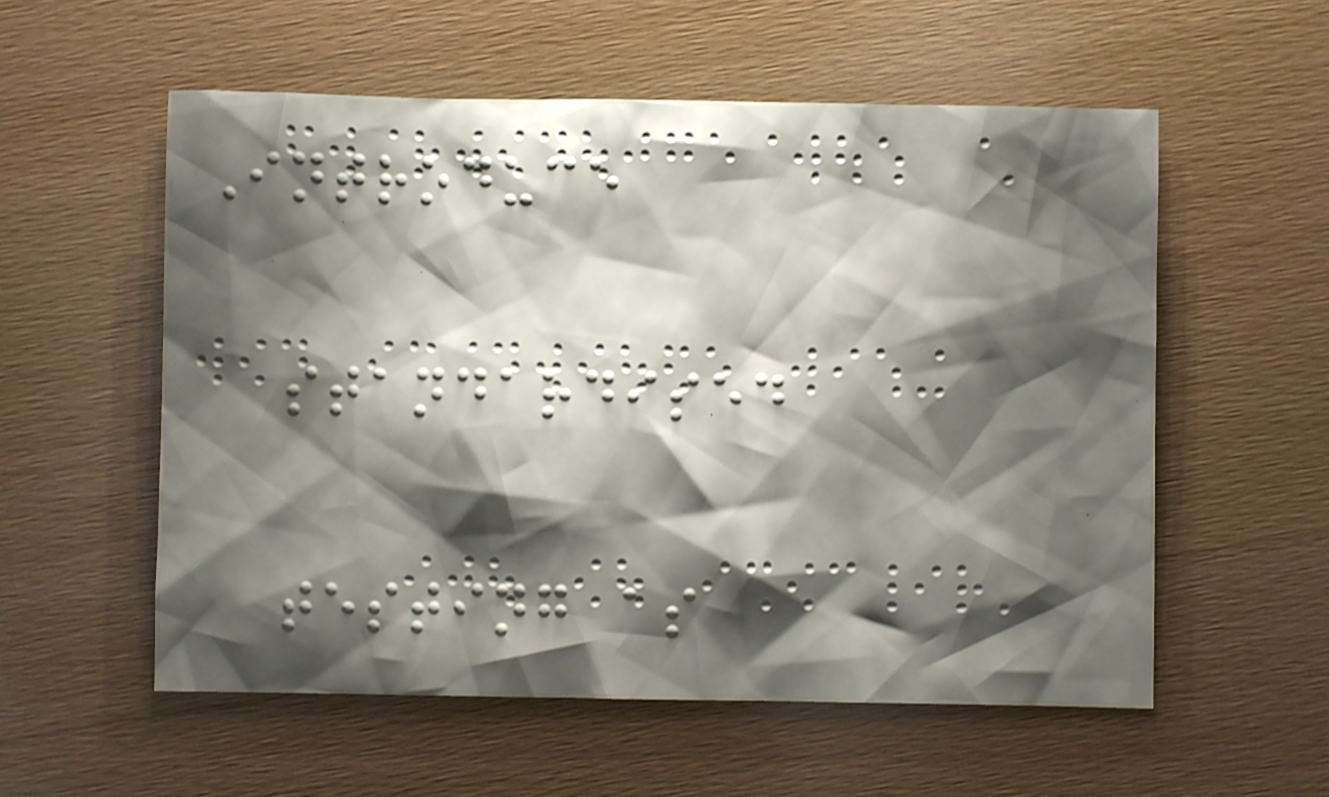Introduce
standardised
testing as
